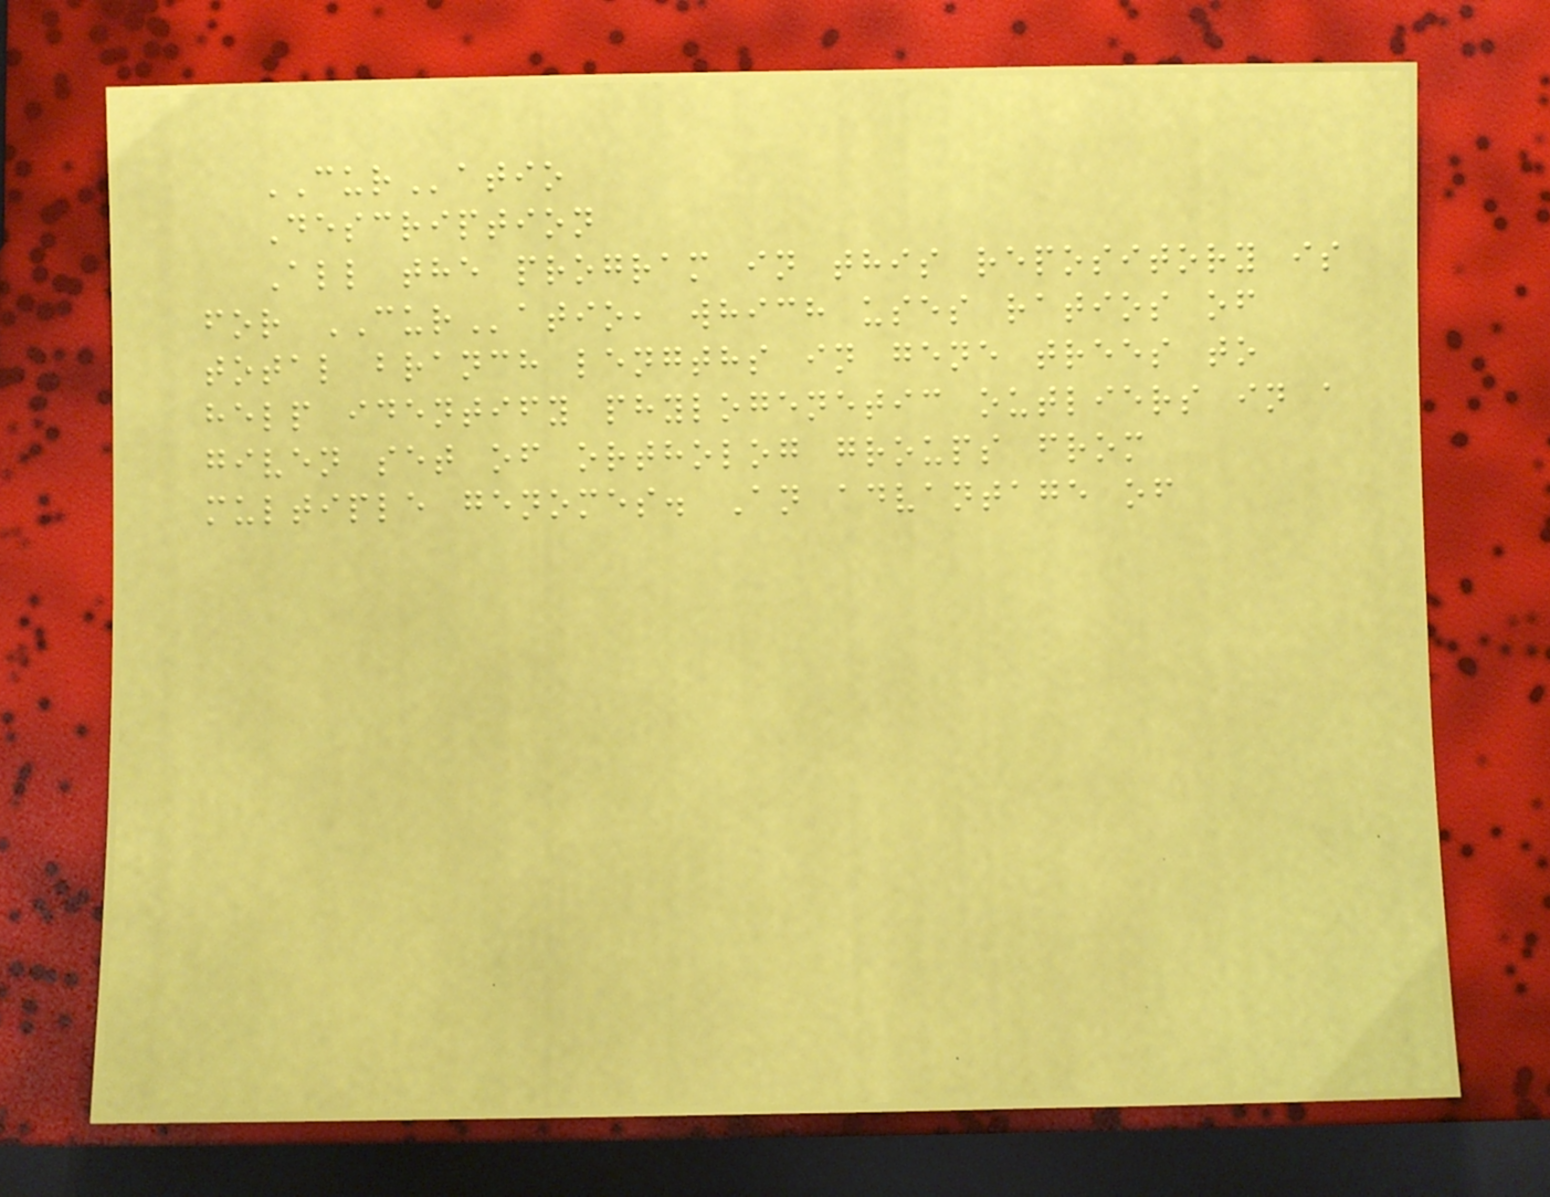CURatio
Description
All the program in this repository is
for CURatio, which uses ratios of
total branch lengths in gene trees to
help identify phylogenetic outliers in a
given set of ortholog groups from
multiple genomes. An advantage of
